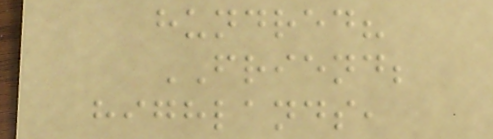hundred?
FRIEND;
highlands,
